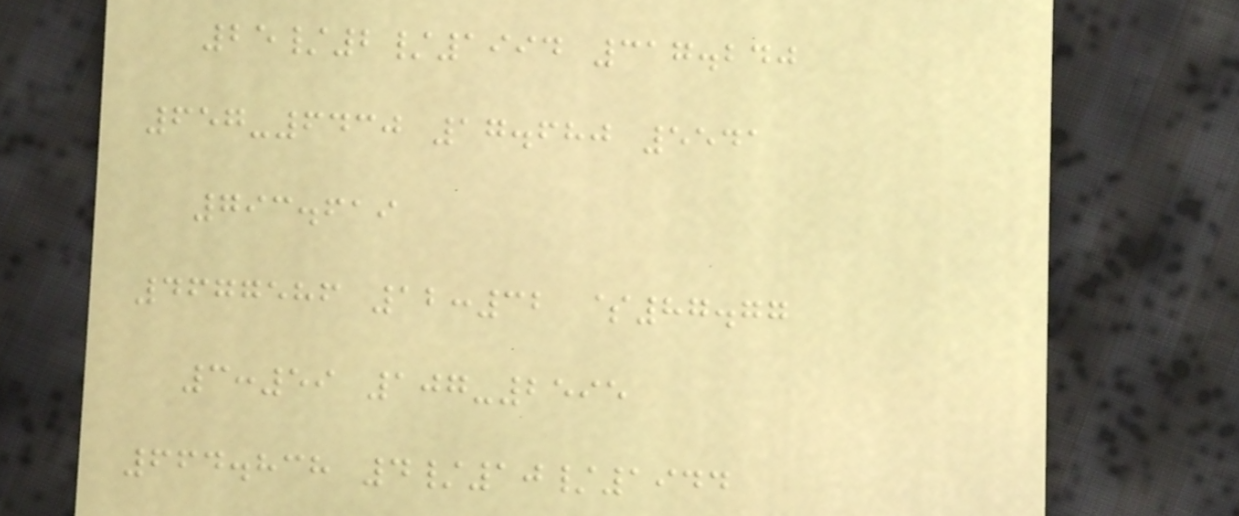25/2/1994 317.240
657-6430 17.680 5541
793.619
4677586 12:32 $87.77
3:59 107-2595
664.838 4/10/1944
